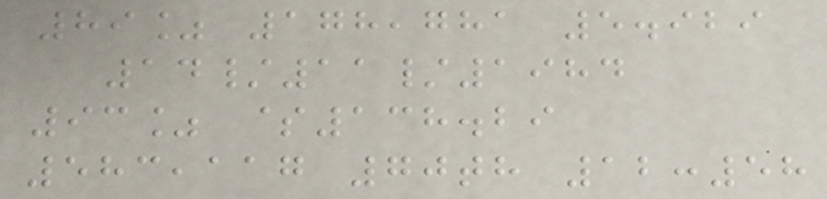89% 178,781 5.929
14/11/1984
93% $138.29
583,117 70th 12:58
